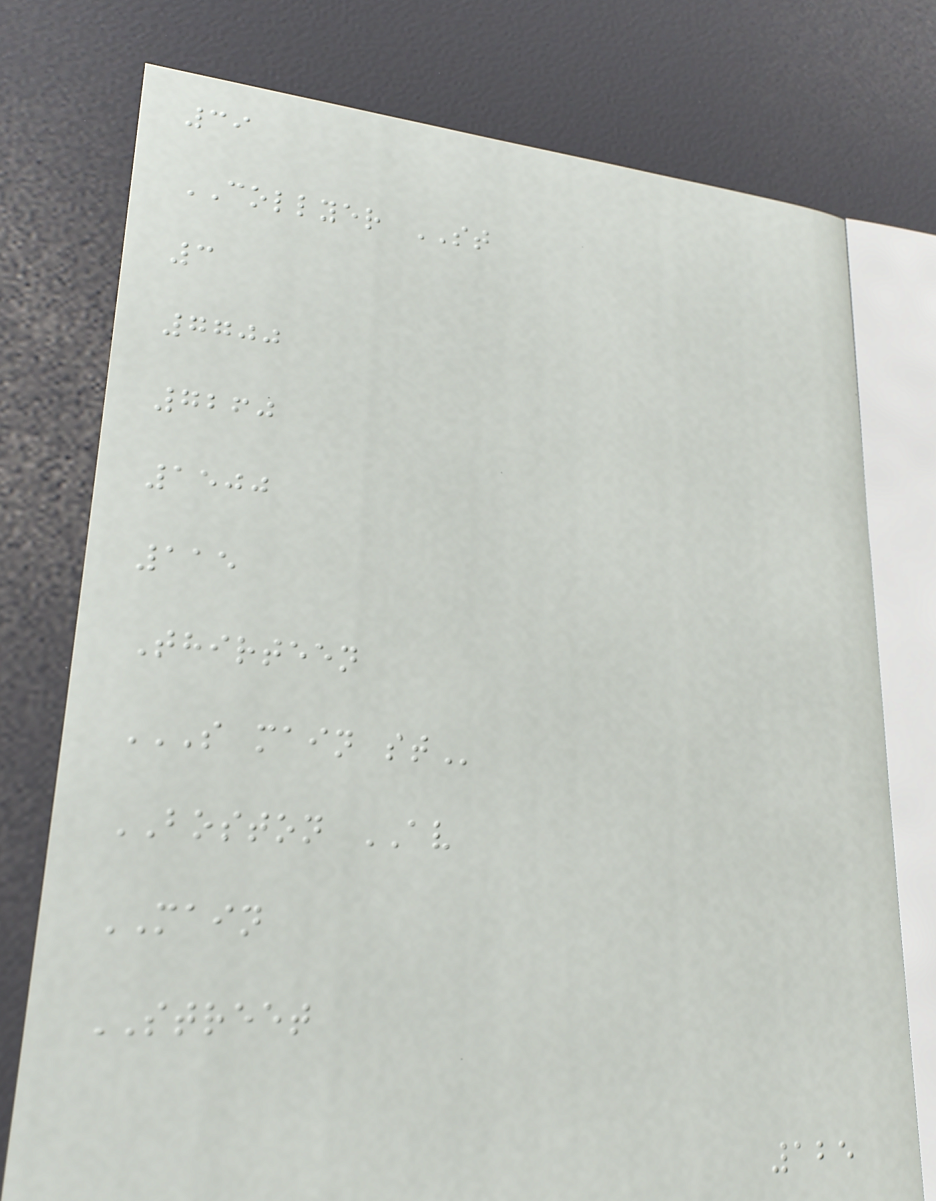39
COLLYER ST
3
7700
7260
1500
115
Thirteen
S MAIN ST
BOSTON AV
MAIN
STREET
125
